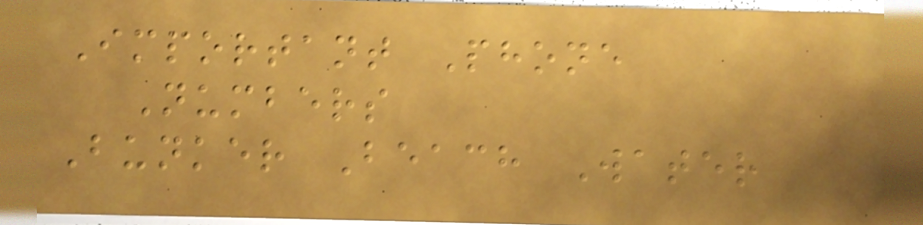Important Phone
Numbers
Bunker Beach Water
